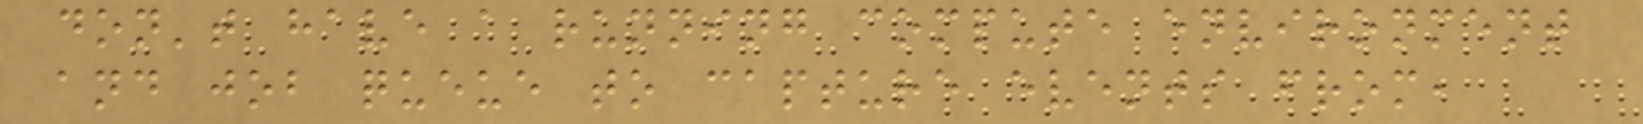don't have a running compute environment
and job queue to capture events from,
